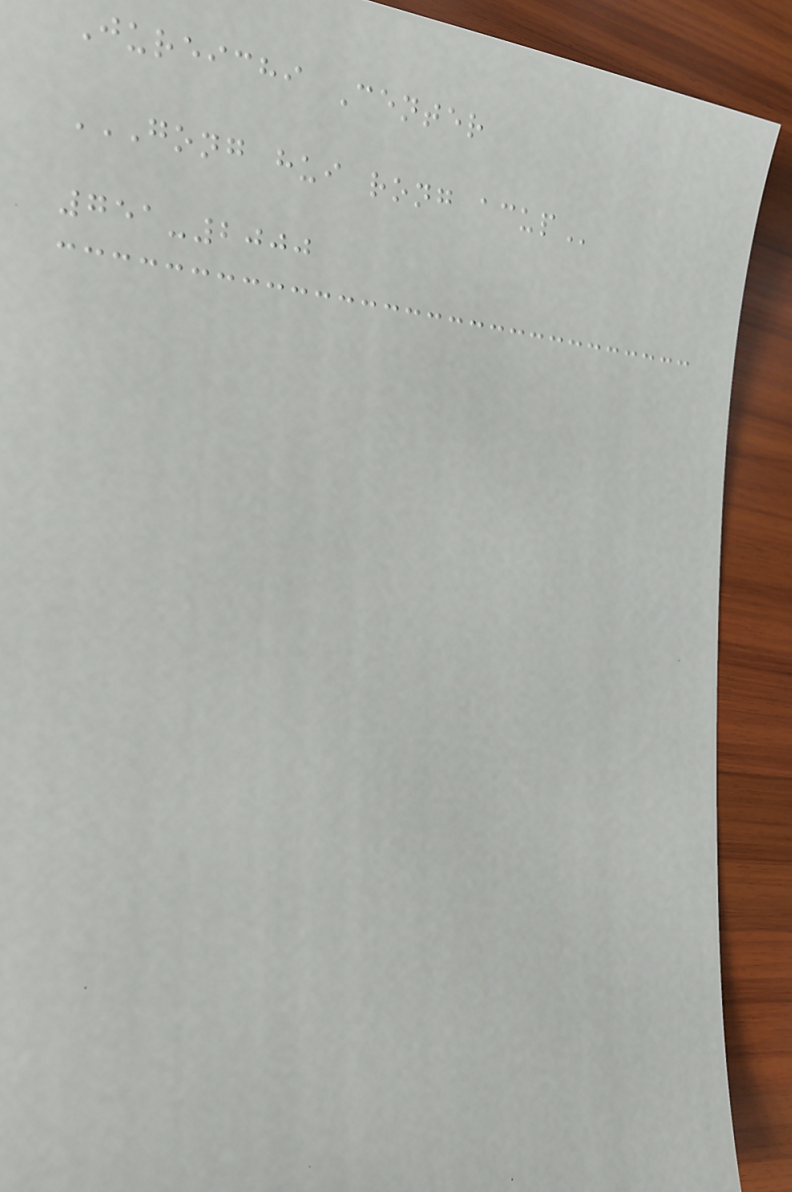Jureichi Center
GONG HUI RONG ACUP
751-2000
